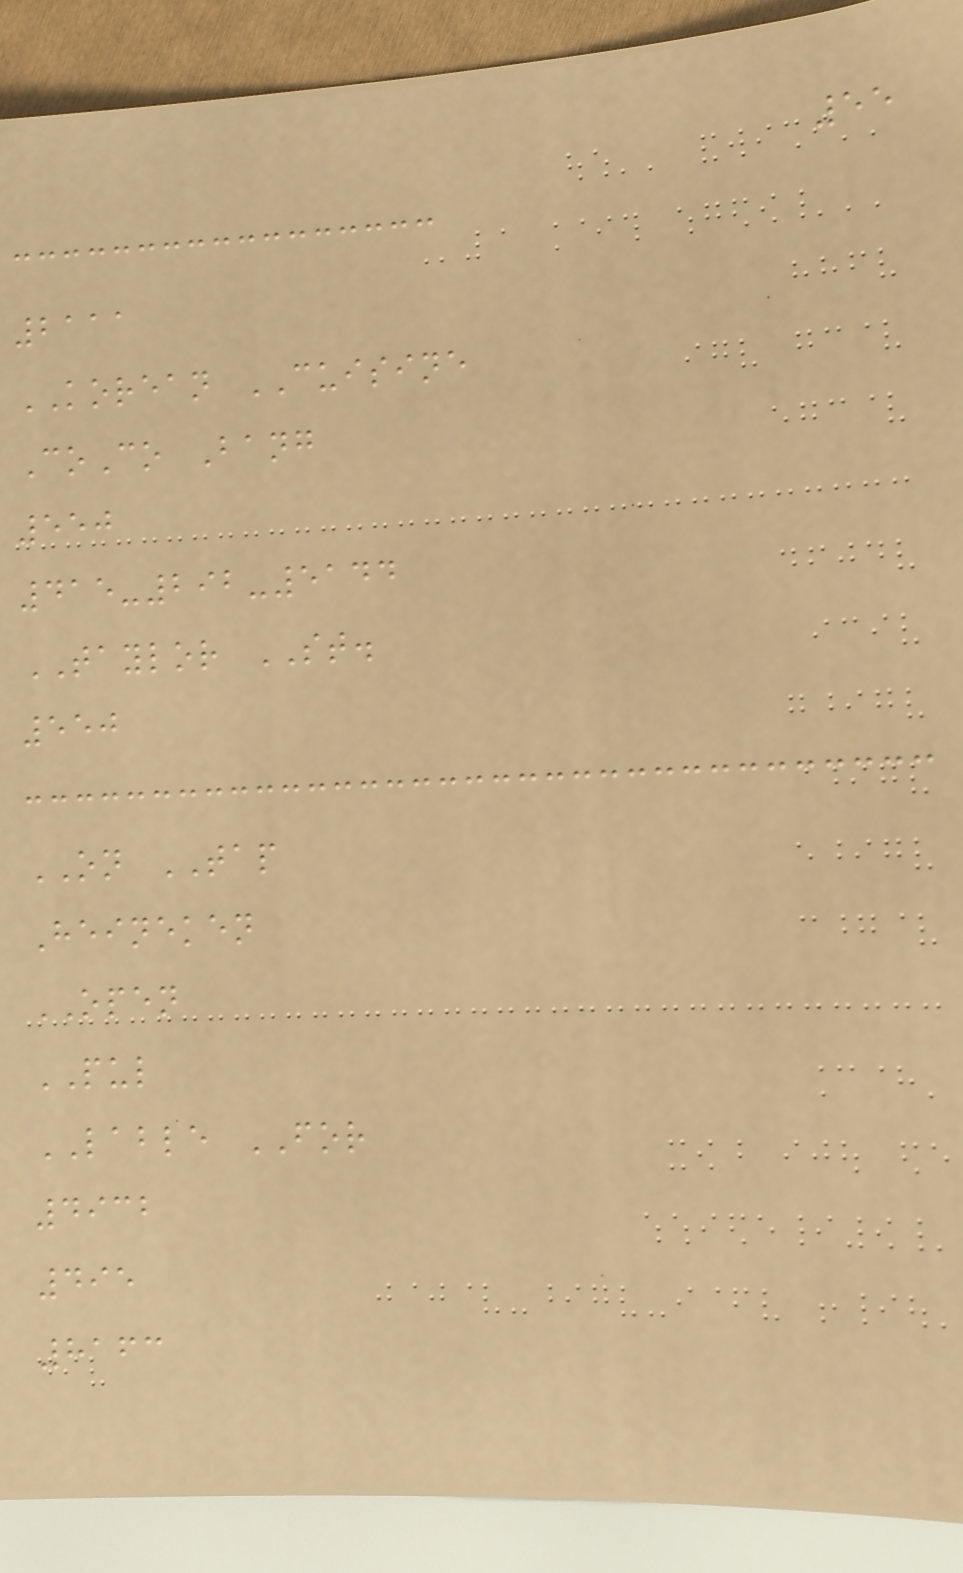55
2111
KOREAN CUISINE
CoCo Bang
550
415-292-5144
TAYLOR ST.
550
ON TAP
Heineken
OPEN
PUL
LABLE FOR
4932
495
8163
